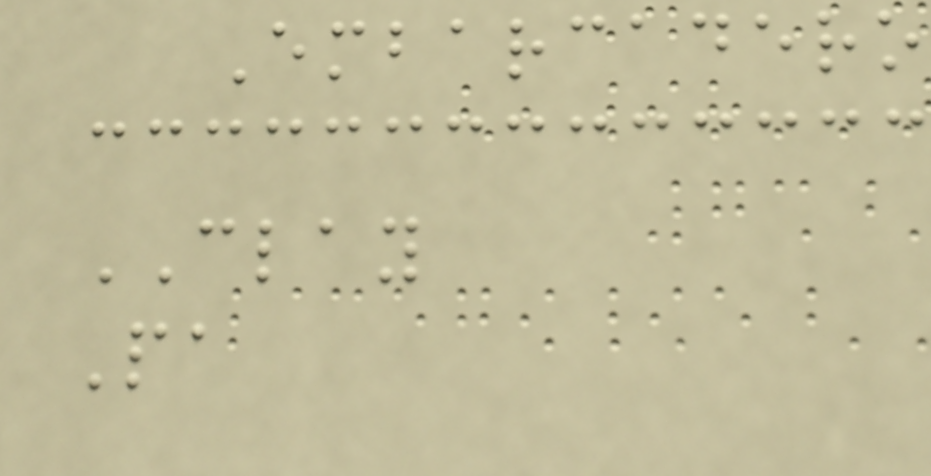Embarcadero
CLAY
Pa
